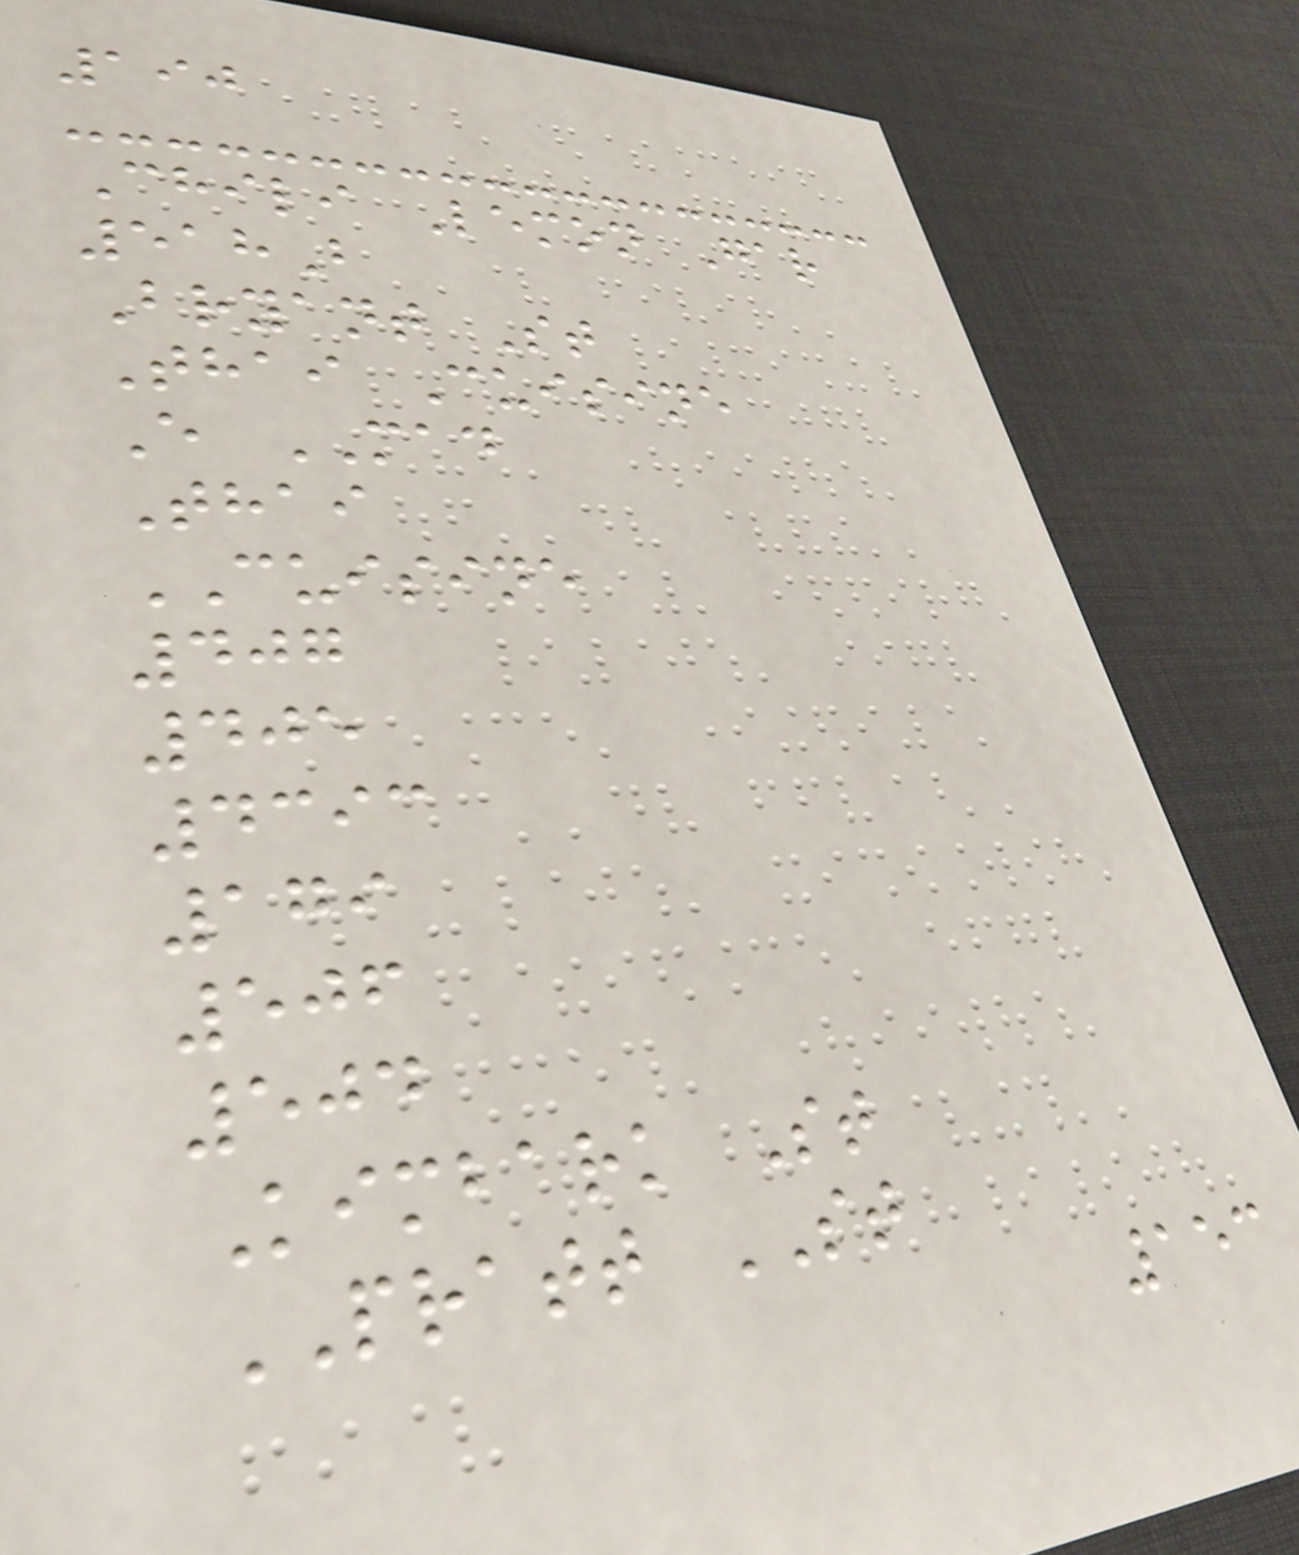190
Chili Lemon Gar
518B
Bryant St
Thai Cuisine
E MAD
Thai
CUISINE
407
405
4393
179
506
504
Kimbark St
PRATT ST
153
